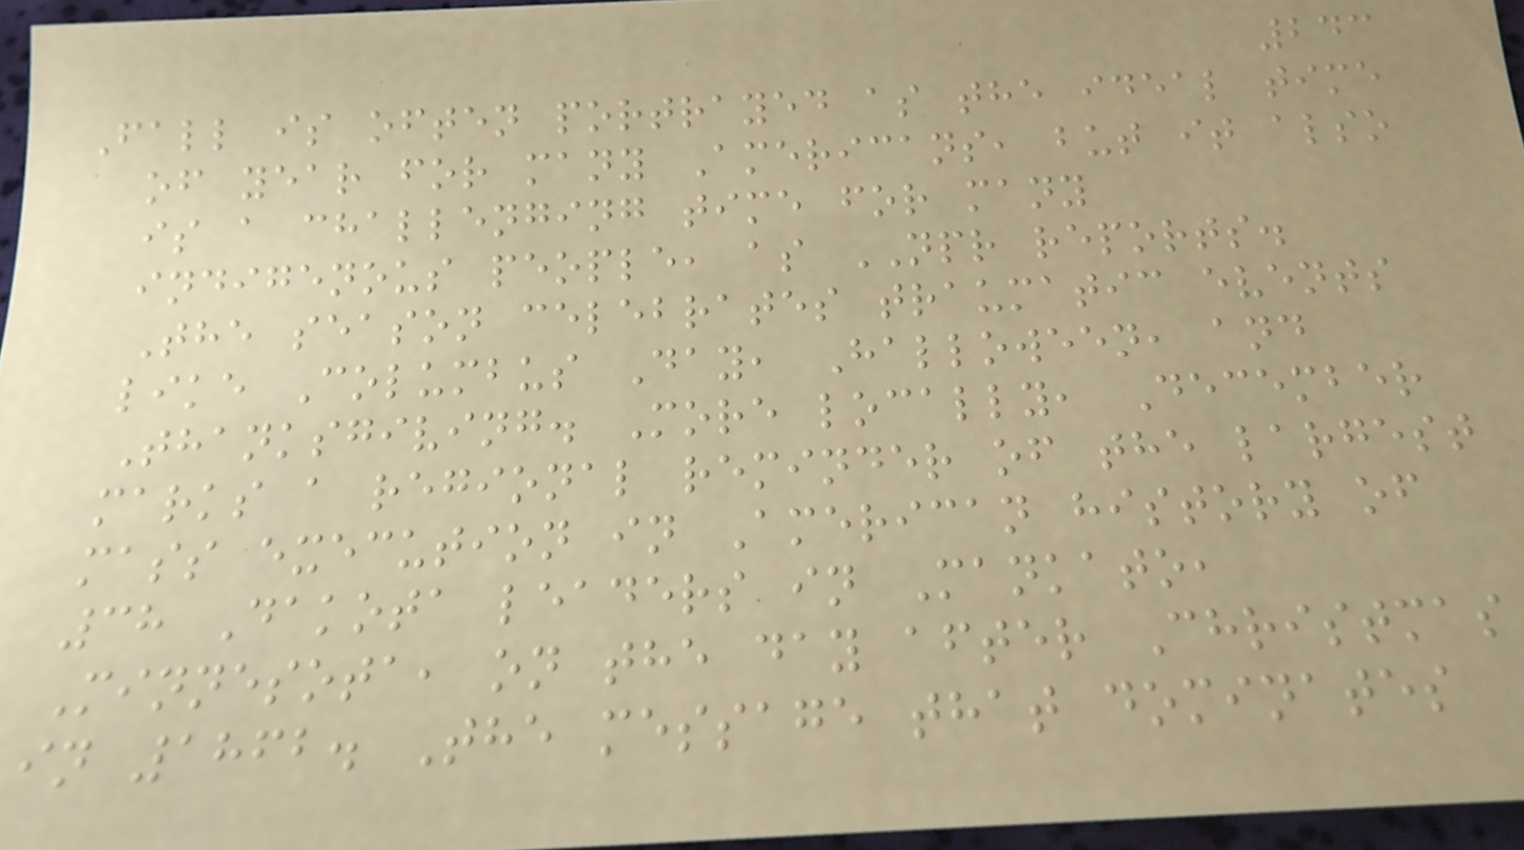243
Fall is often portrayed as the ideal time
of year for many Americans, but it also
is a challenging time for many
indigenous people, as NPR reports.
The season celebrates traumatic events
like Columbus Day, Halloween, and
Thanksgiving. More locally, December
marks a regional reminder of the largest
mass execution in American history of
38 Dakota leaders in Mankato,
Minnesota, on the day after Christmas
in 1862. The message that dominates
